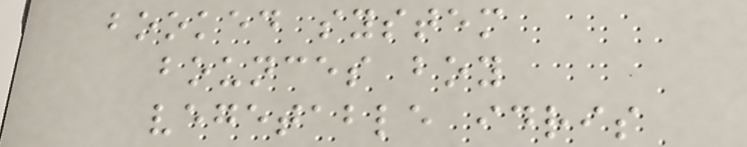booked system
bounces boy
vegetable idris
